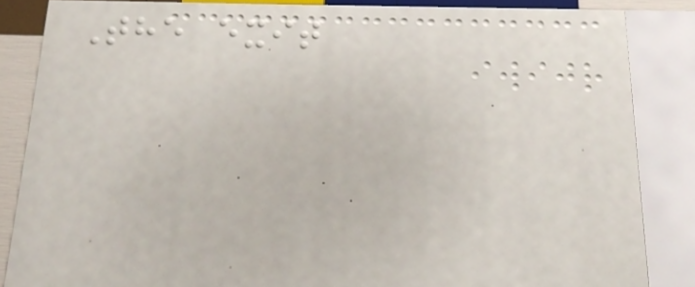The exit
